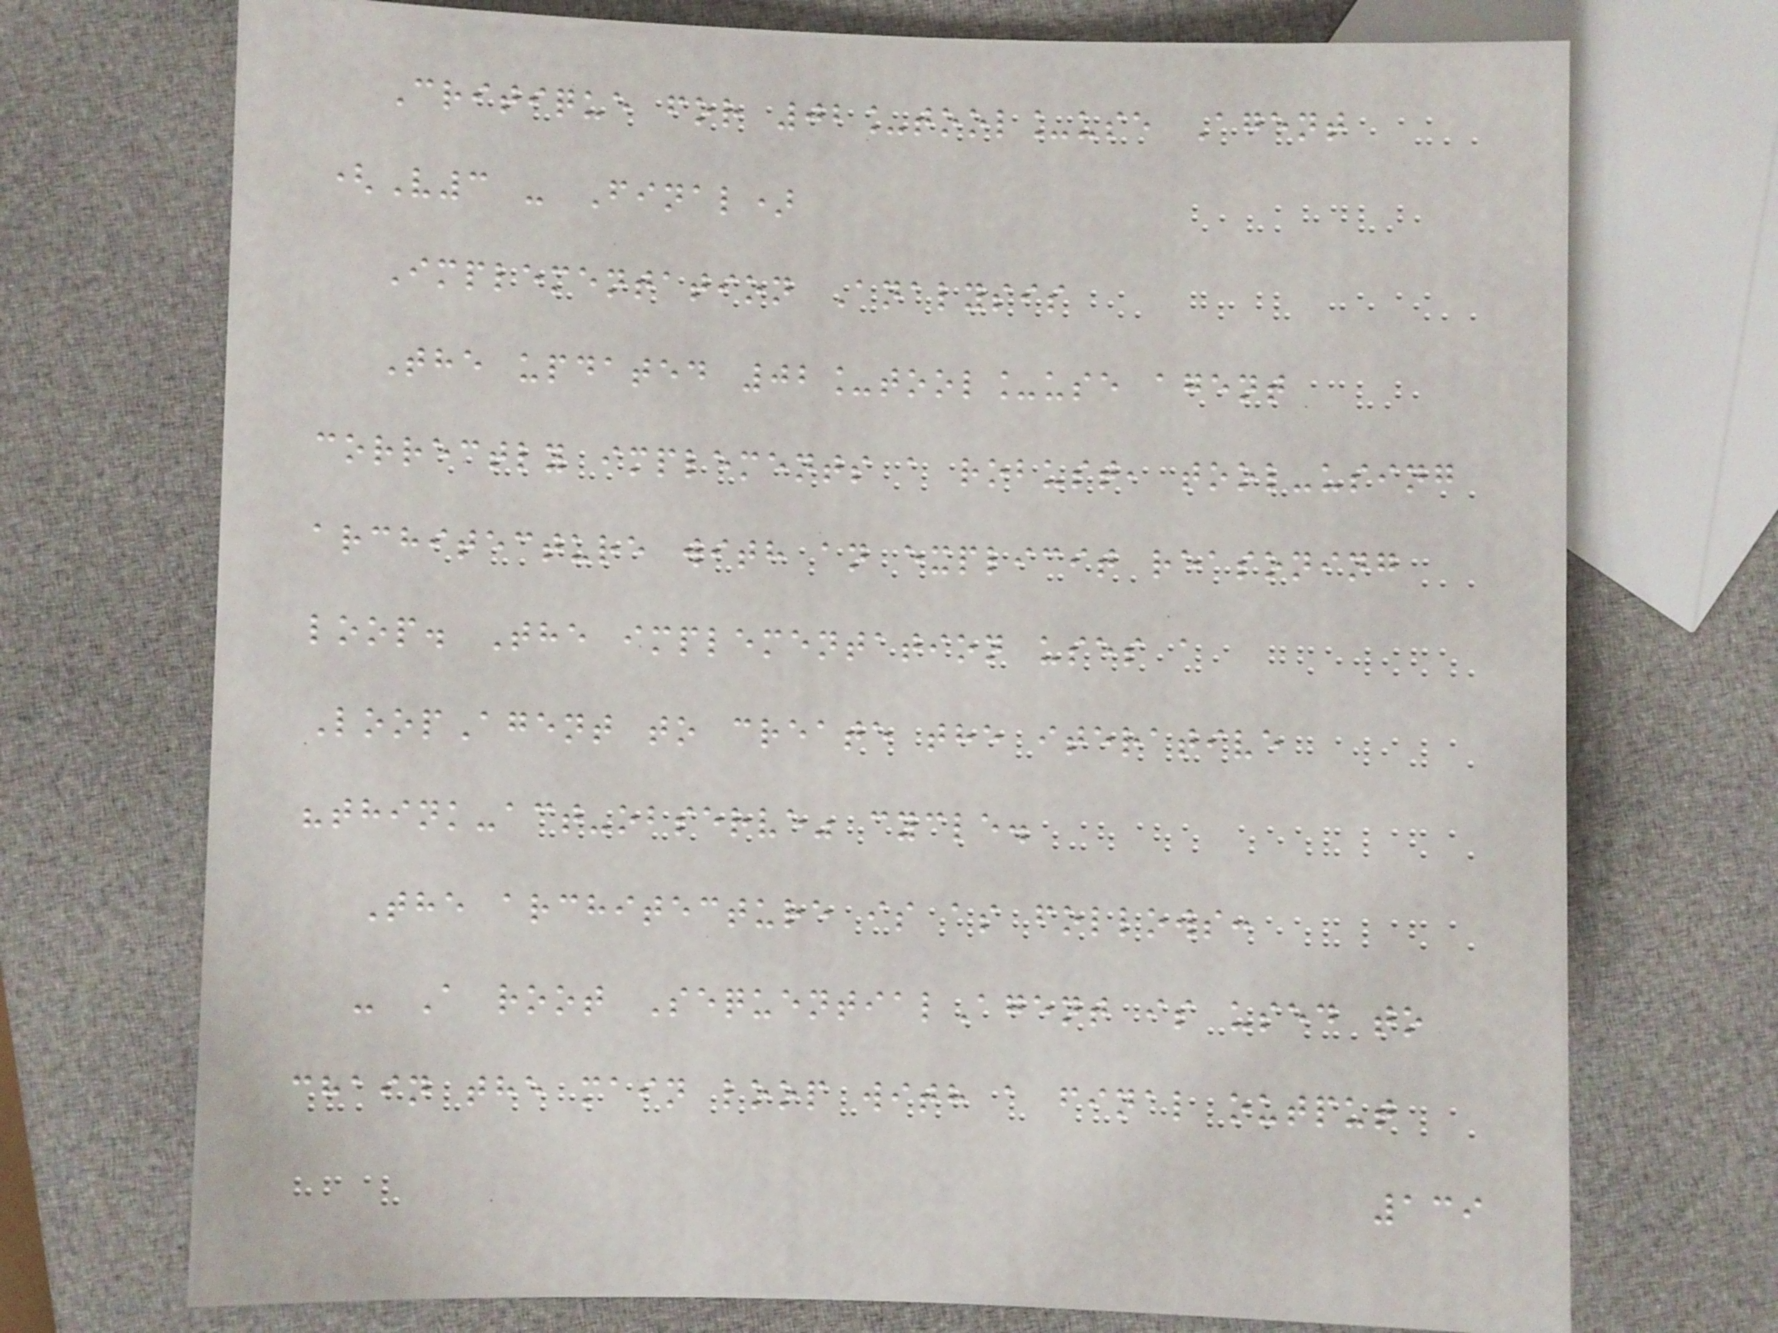Critique for 02_tool_use Agent
(V3 - Final)
Implementation Analysis
The updated 02_tool_use agent
correctly implements a robust, tool-using
architecture with an explicit reasoning
loop. The implementation uses a
LoopAgent to create the iterative
"think-act-observe" cycle.
The architecture is as follows:
- A root SequentialAgent is used to
chain the main loop with a final output
139
